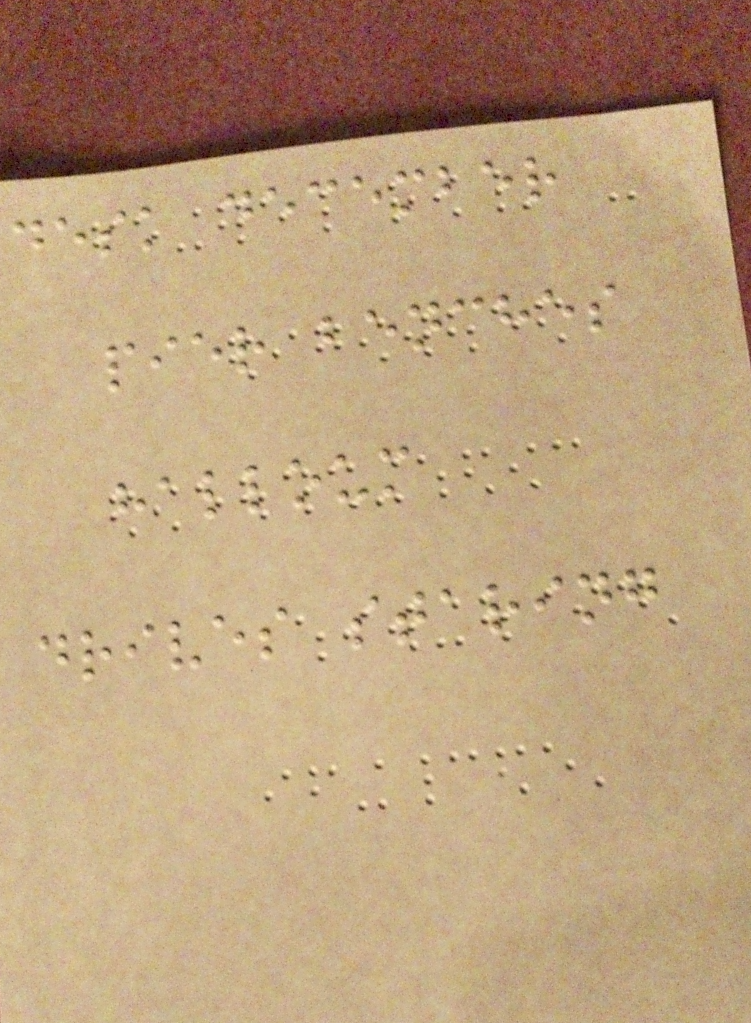desk december
pier benches
halloum
drives staring
